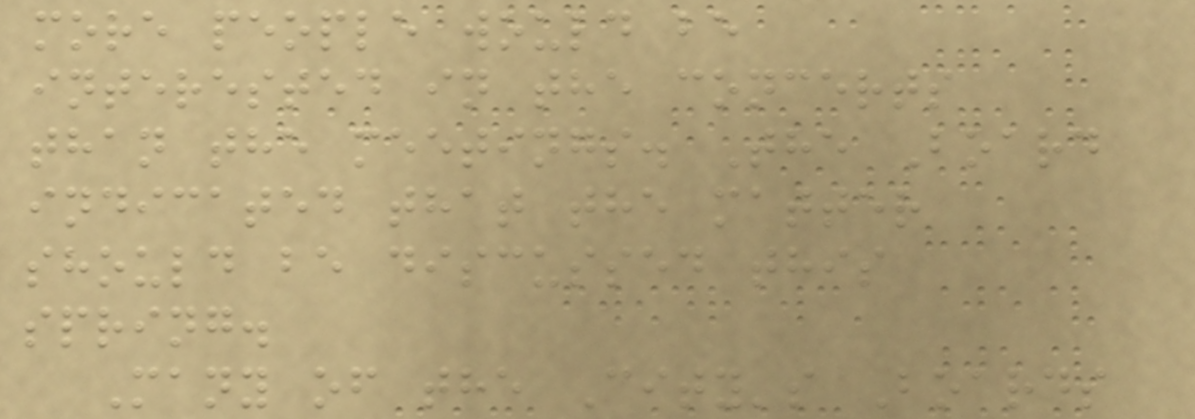more people would be
interested in the concerts
than the meetings. The Board
indicated that the matter
should be discussed this
spring.
Many of the City's Boards
